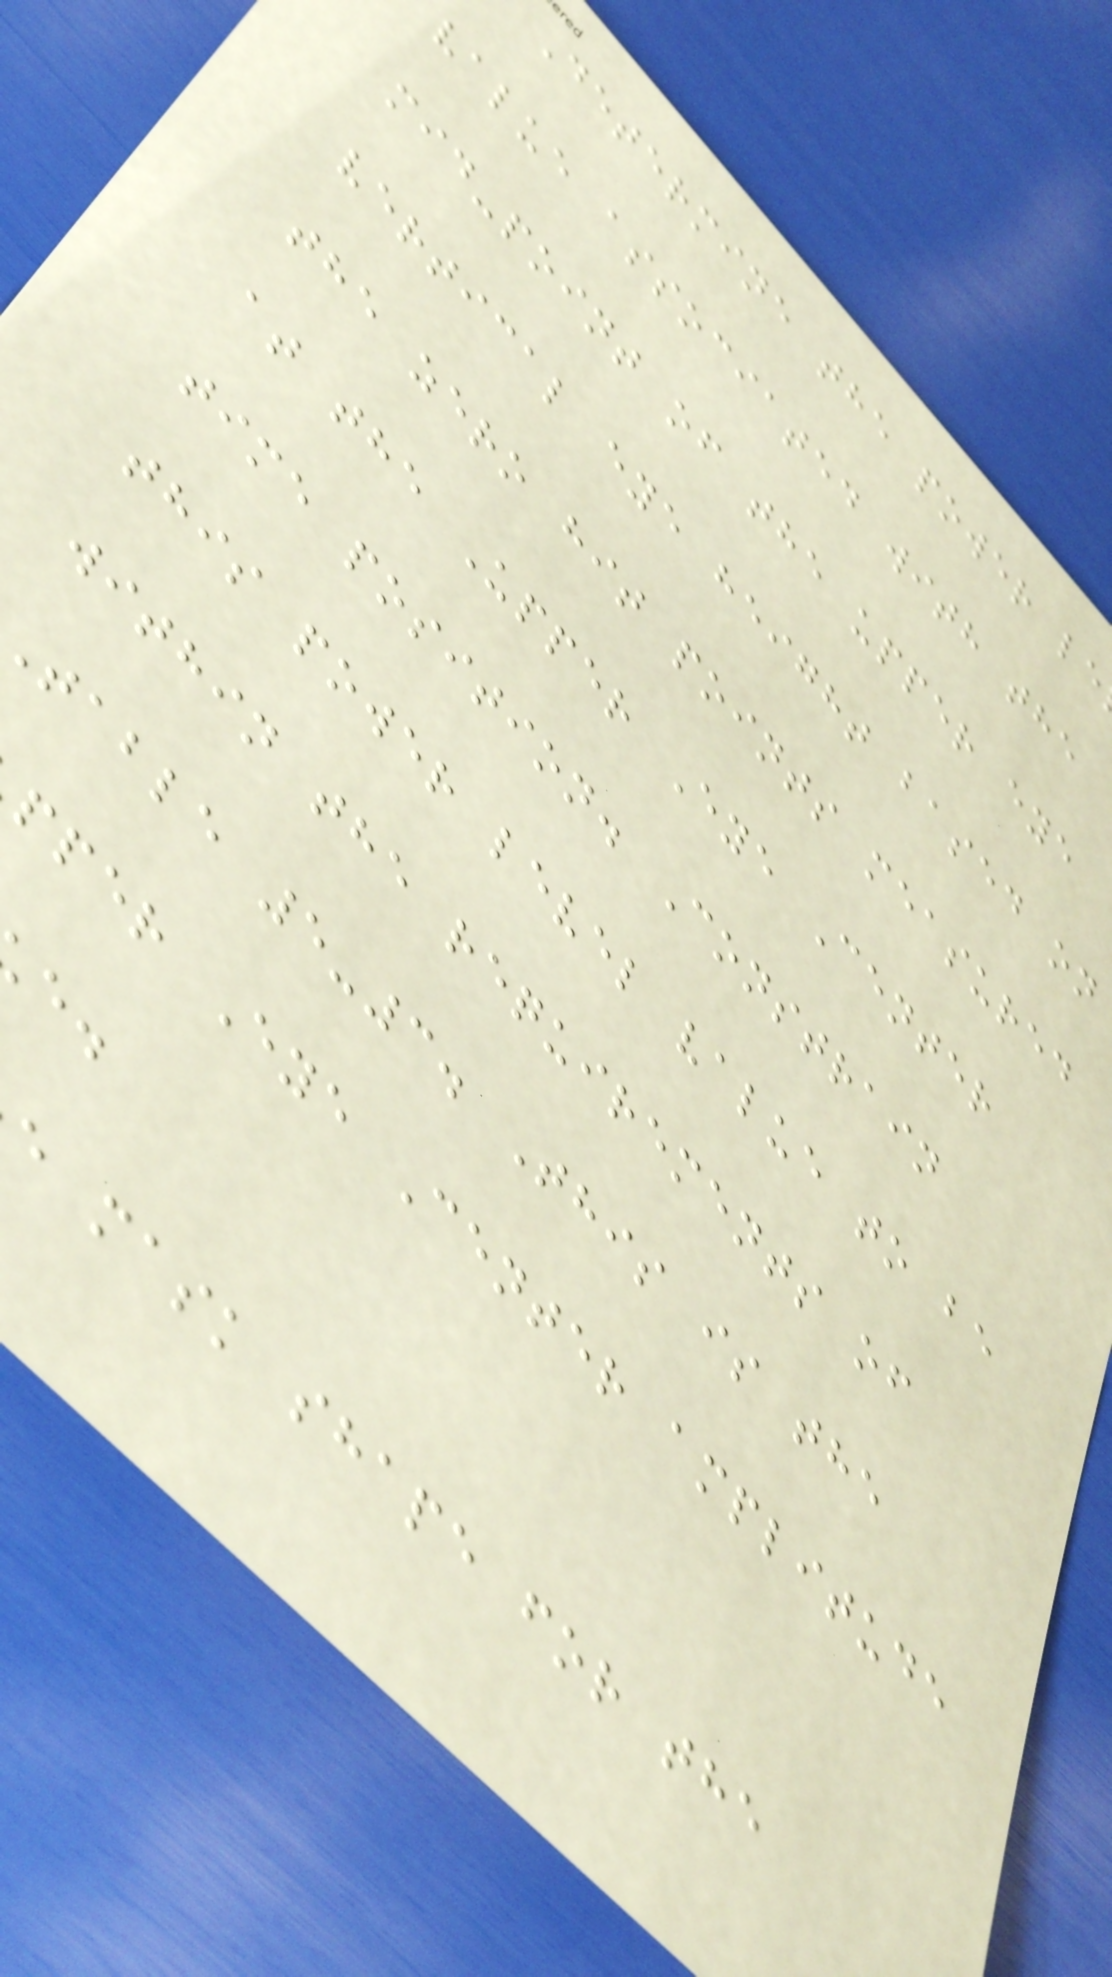Determine the power le
value associated with the
mid-point of the upper eye
vertical eye height based on
the zero hit points measured
at the Upper Eye Center
time position. Constrain
this power level value to be
within the requirements of
table 5-3. This is the
pper Eye Center amplitude
e mask shape for the
